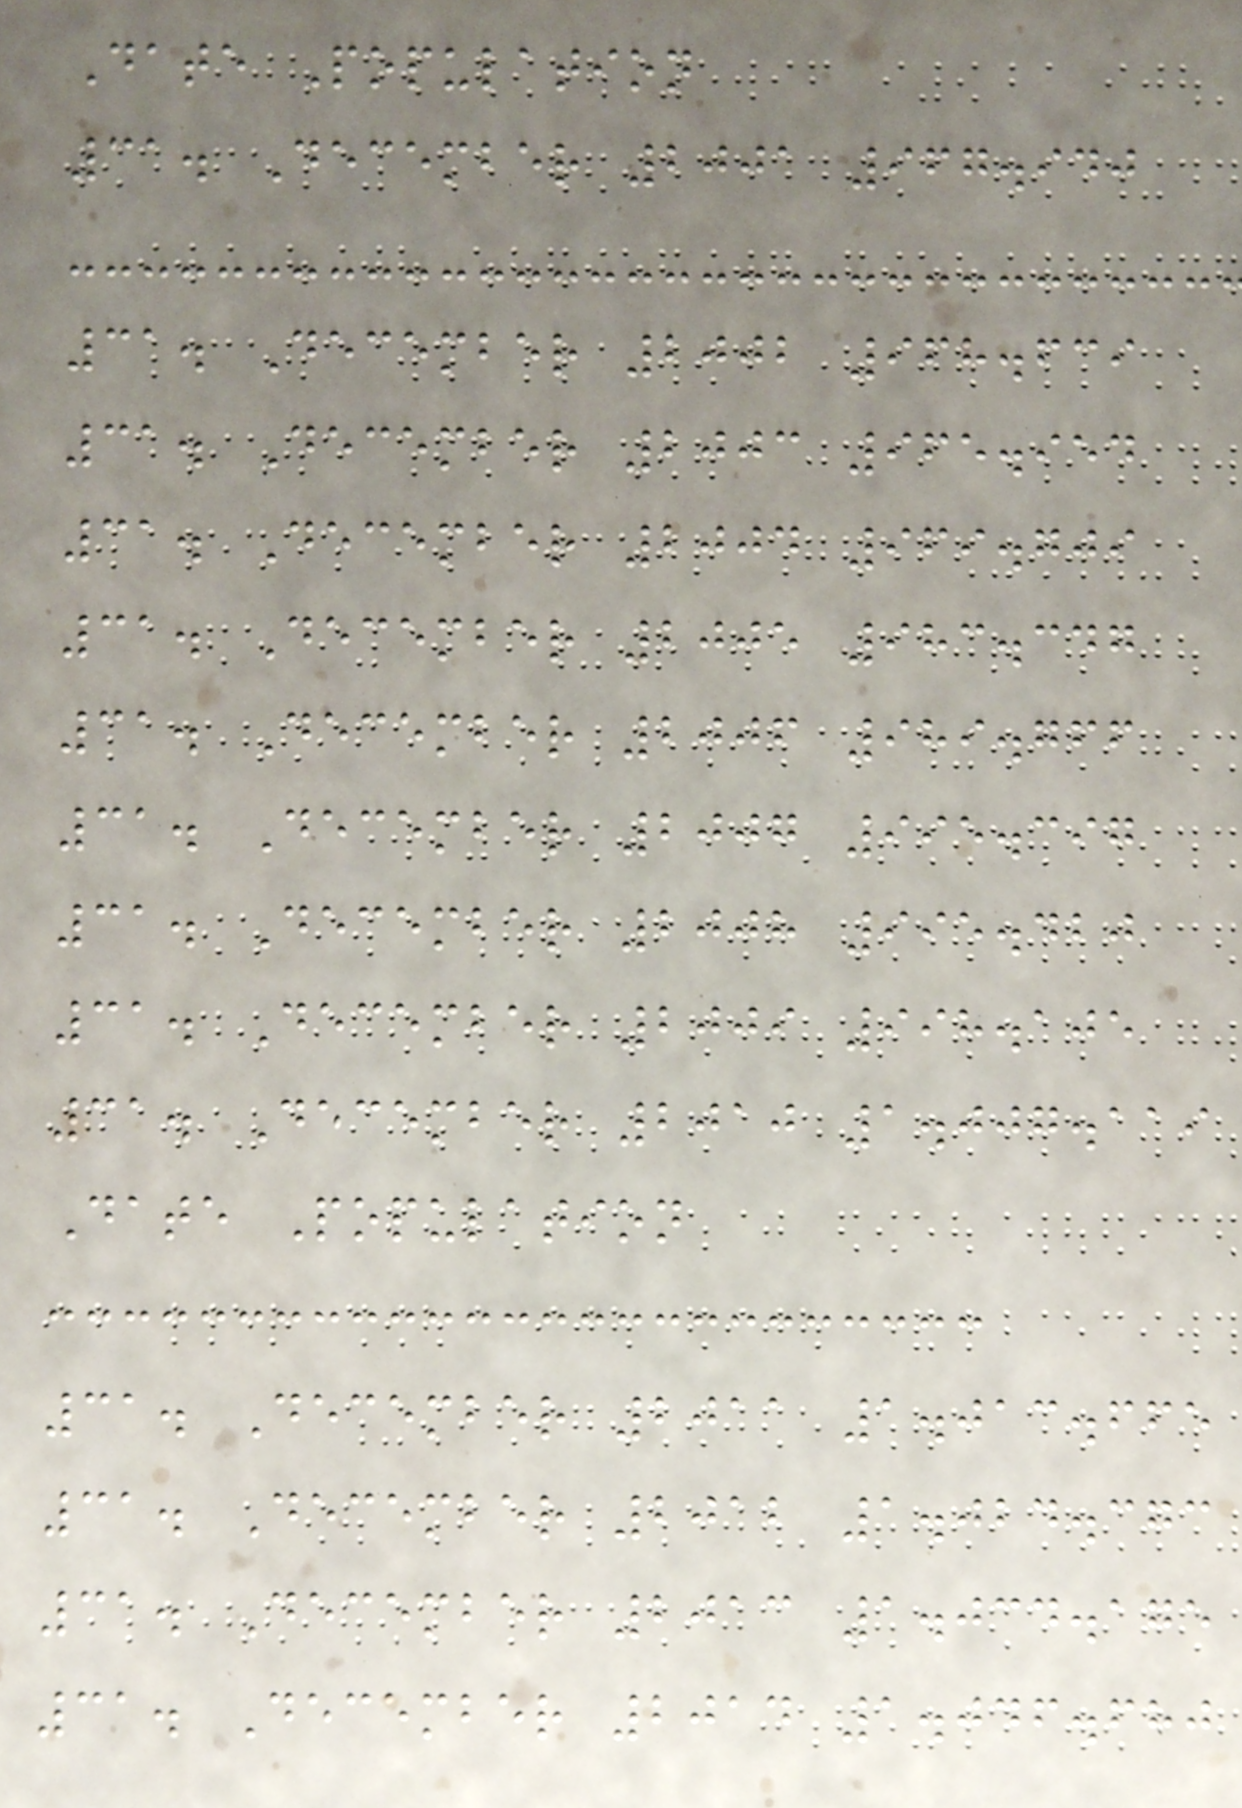Date Population
31. December 2001 967.940
31. December 2002 968.639
31. December 2003 965.954
31. December 2004 969.709
31. December 2005 983.347
31. December 2006 989.766
31. December 2007 995.397
31. December 2008 995.420
31. December 2009 998.105
31. December 2010 1.007.119
Date Population
31. December 2011 1.013.665
31. December 2012 1.024.373
31. December 2013 1.034.175
31. December 2014 1.046.680
